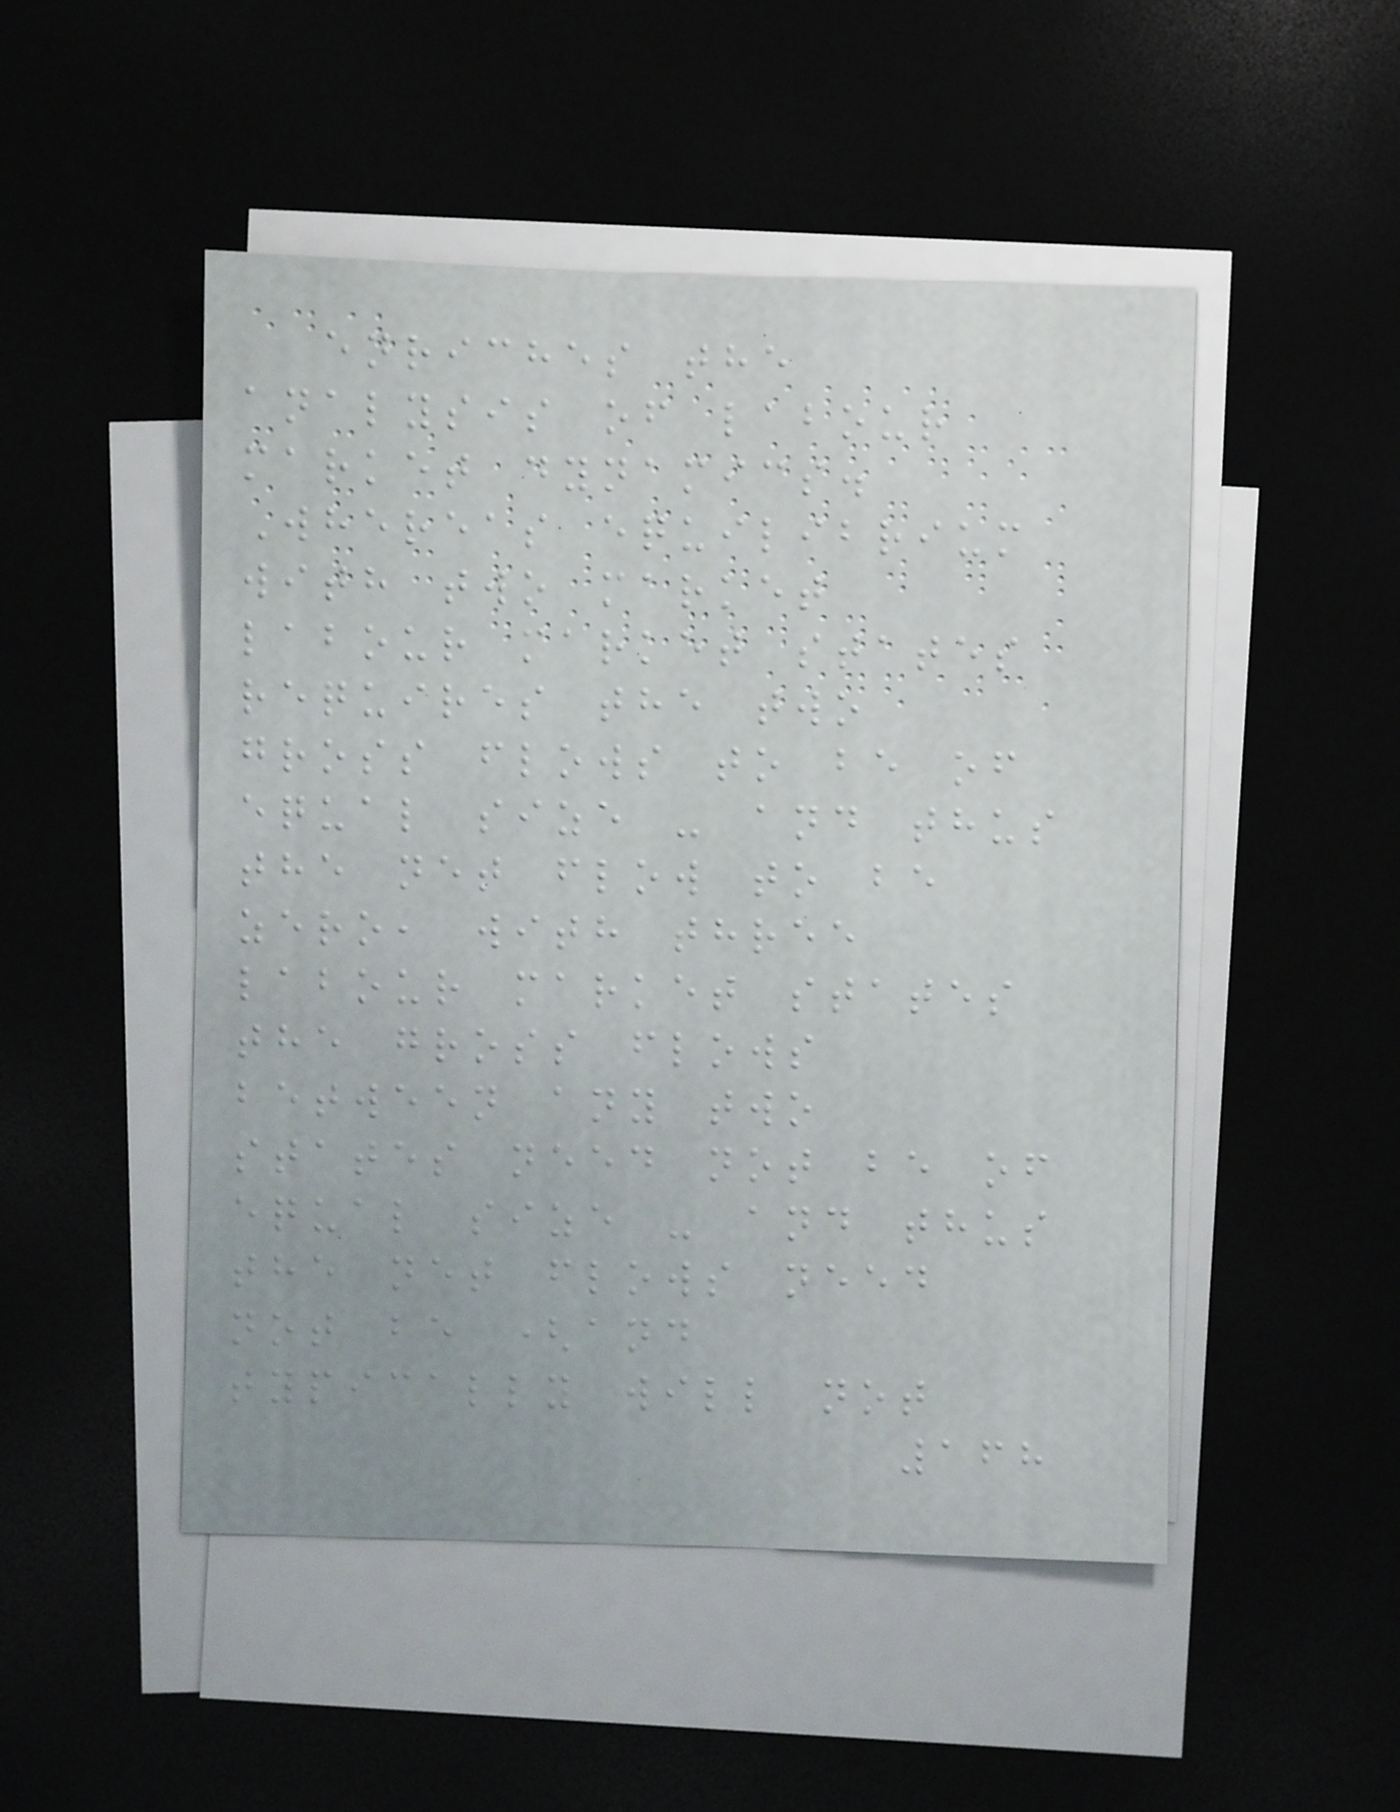enriches the
analysis of labour
market dynamics.
Whereas equilibrium
with two market
labour market states
requires the two
gross flows to be of
equal size - and thus
the net flow to be
zero, with three
labour market states
the gross flows
between any two
states need not be of
equal size - and thus
the net flows need
not be (and
typically will not
168
